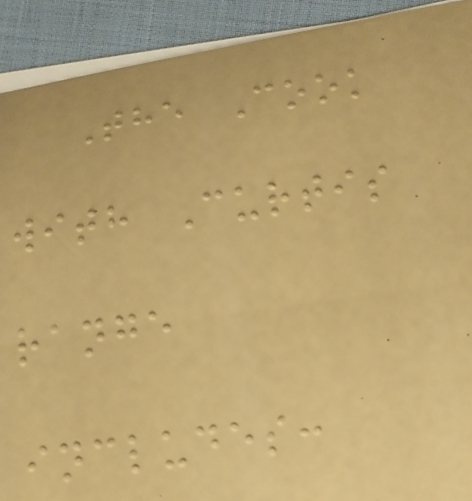The Cook
with Curtis
range
includes:
